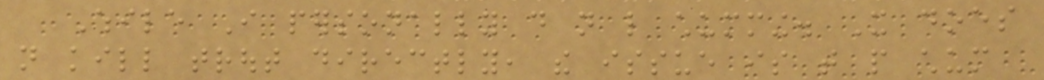While I personally do not like chumming. It does
not kill trout directly, the issue is that people chum
